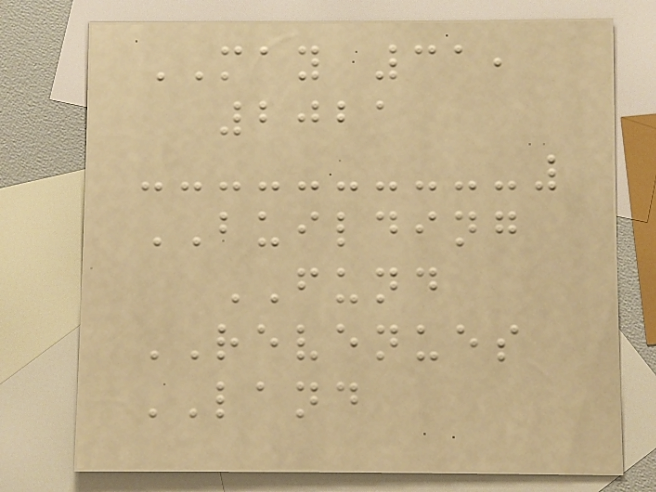MAY 31,
2021
BUILDING
FUND
REVENUES
LAND
